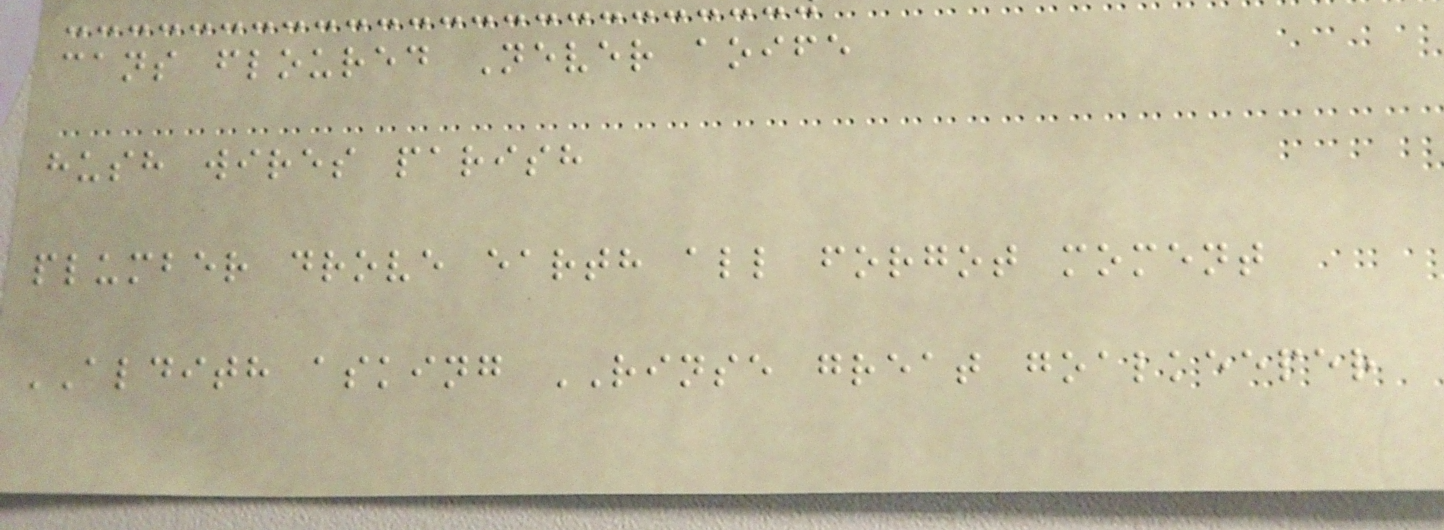cans floured Never aoife
hush wires parish
plumber drove earth all forgot moment
ALDITH asking RINSE great goalkeeper
